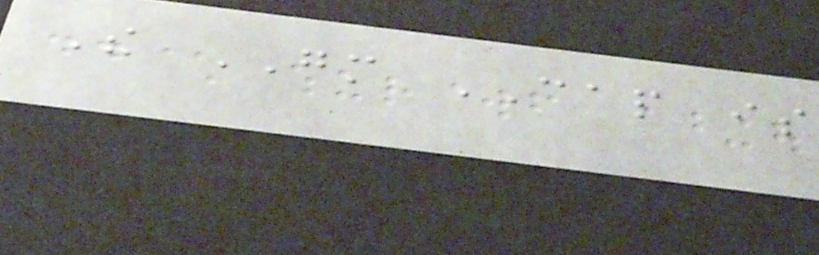The GM CAP is
